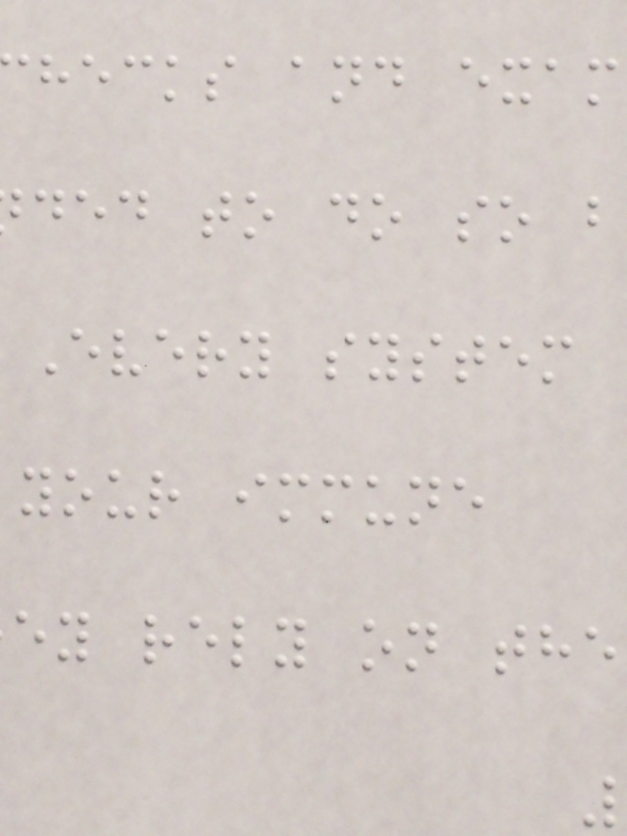hecks and exam
ded to do so b
Every system
your immune
ey rely on the
